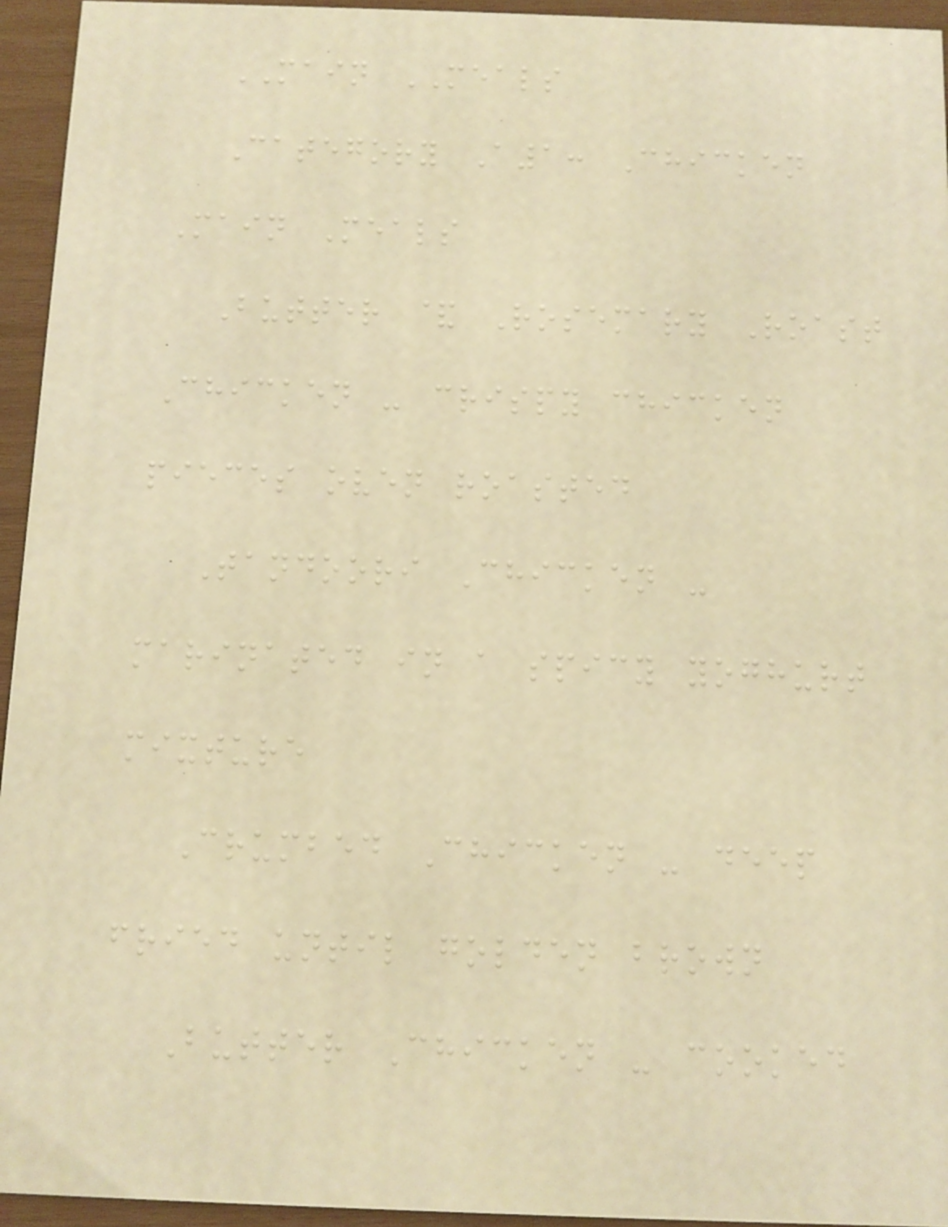MAIN MEALS
Category A1: Chicken
Main Meals
Butter & Rosemary Roast
Chicken - crispy chicken
pieces oven roasted
Tandoori Chicken -
marinated in a spicy yoghurt
mixture
Crumbed Chicken - deep
fried until golden brown
Butter Chicken - cooked
